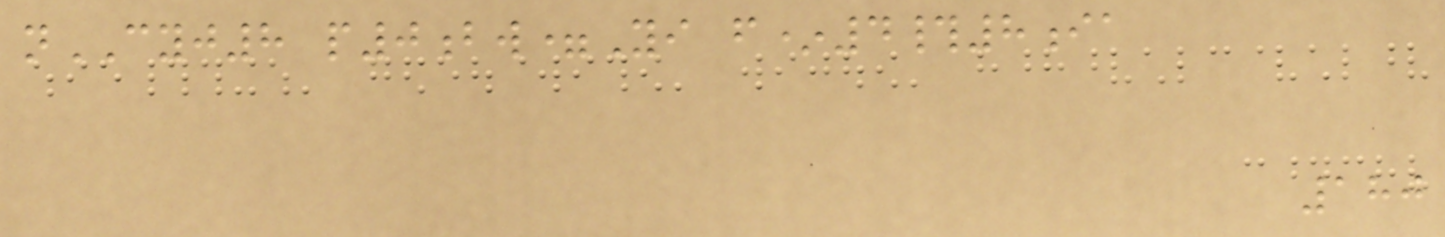nCYJ8 p0bw=Yi f*4#8ia
180
